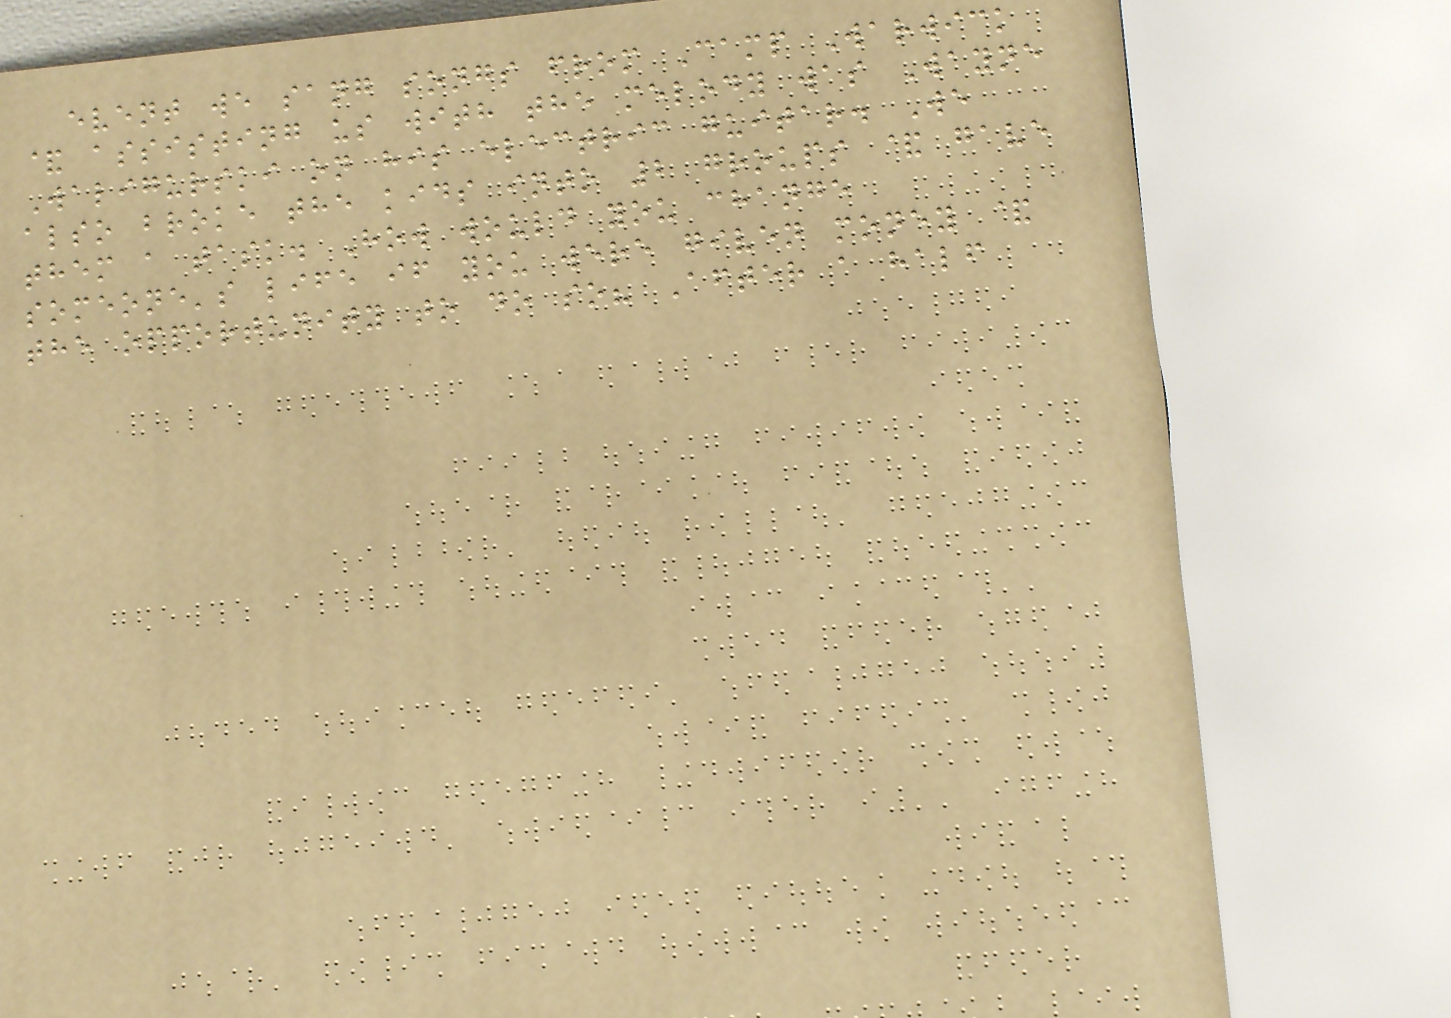event we sang songs from Camp Warwick
& assisting us with the melody was Wayne
Waligurski on his electric guitar. We
also broke the kids into 2 groups & gave
them a task. How would you change
someone's life if you were given money &
the opportunity to do so? After a half
